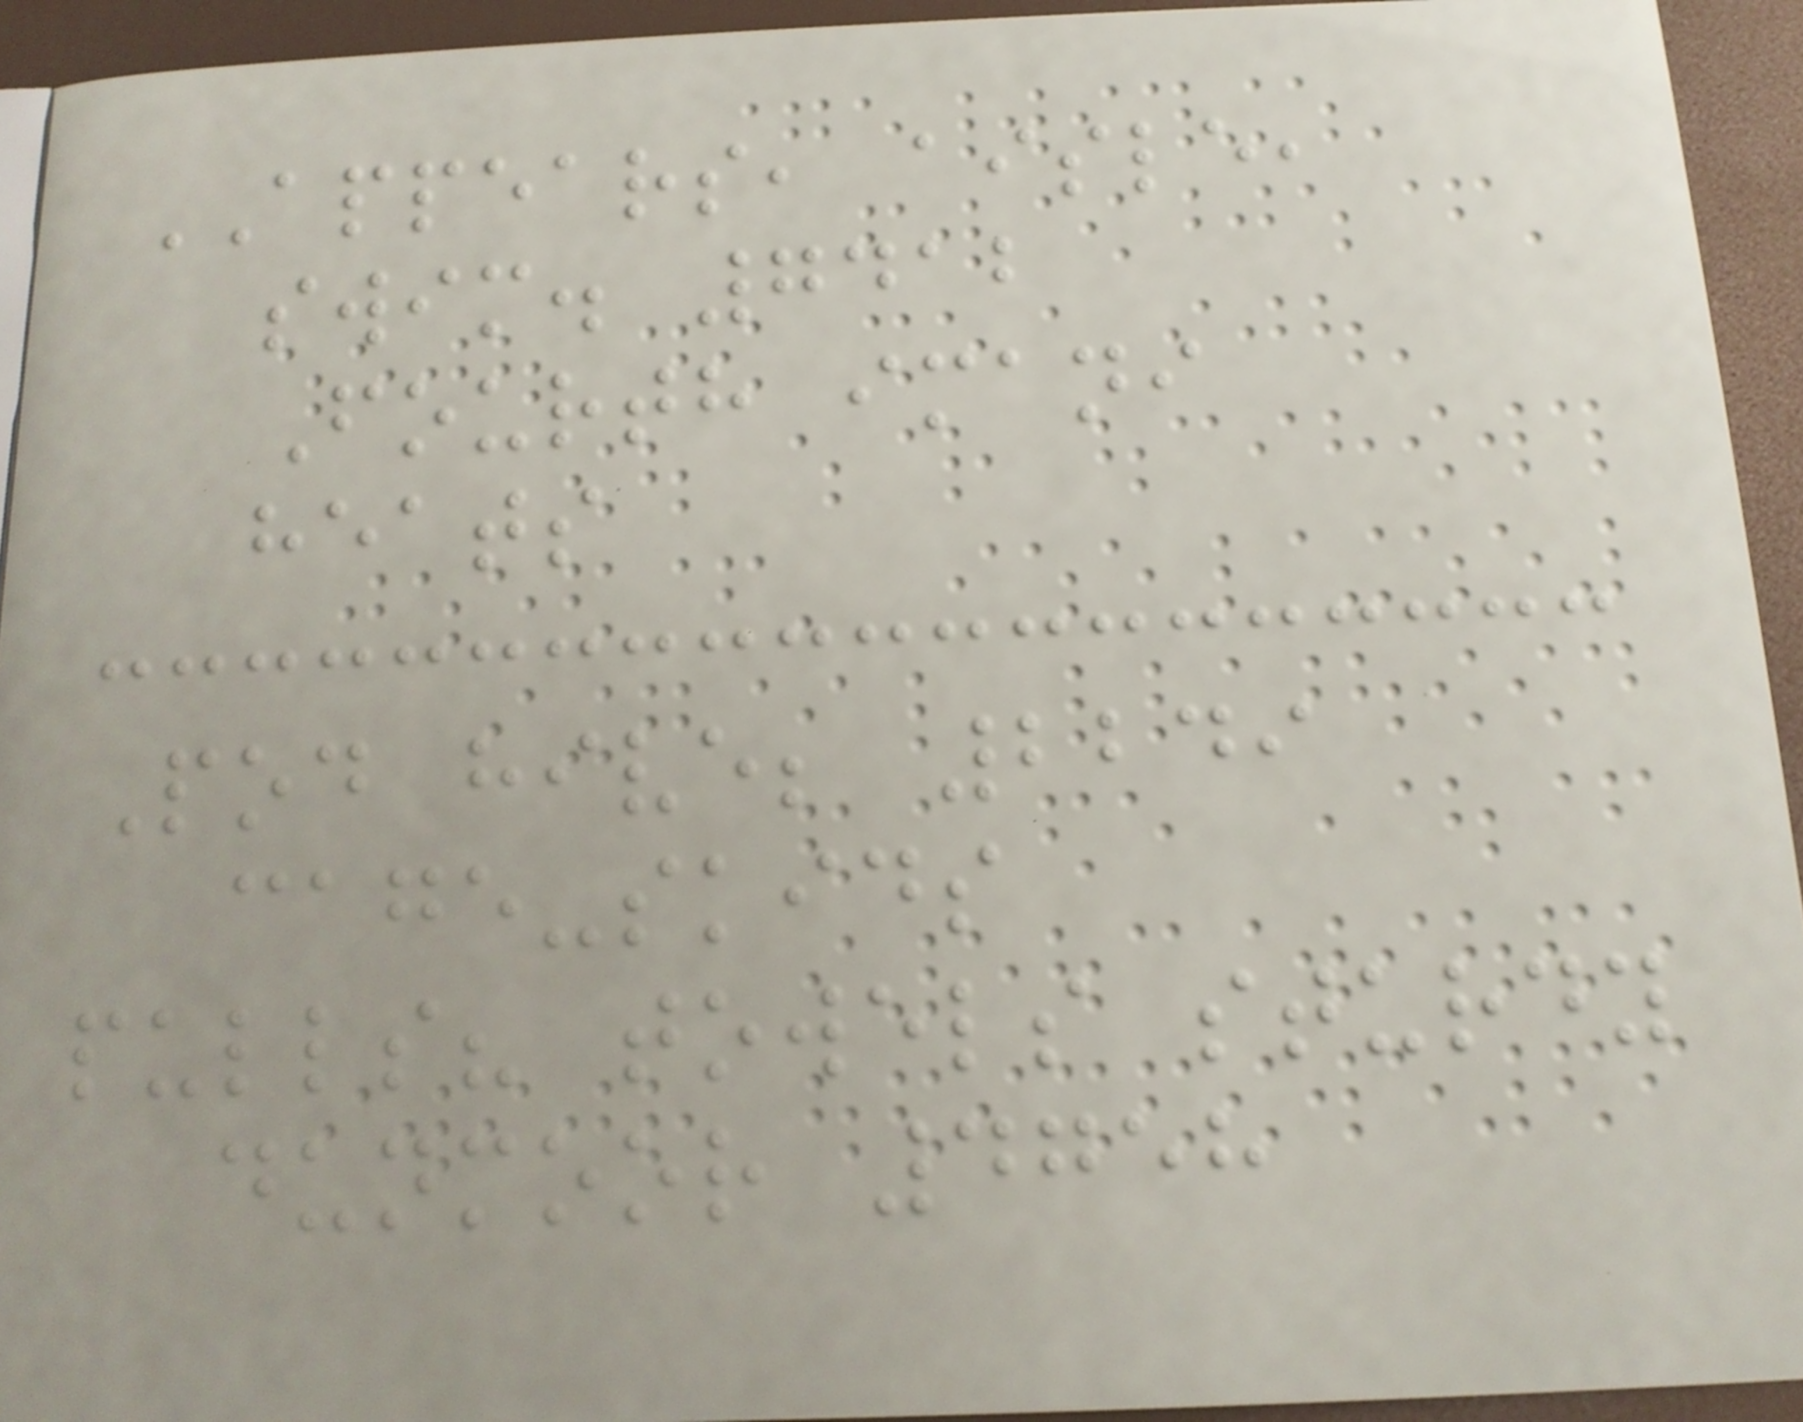APPEARS, aisle,
swim. 7412
Fourth imani
heats
Pod hive; 2249
cage-skids
pulls? towels sturdy
dunmoor 4758
